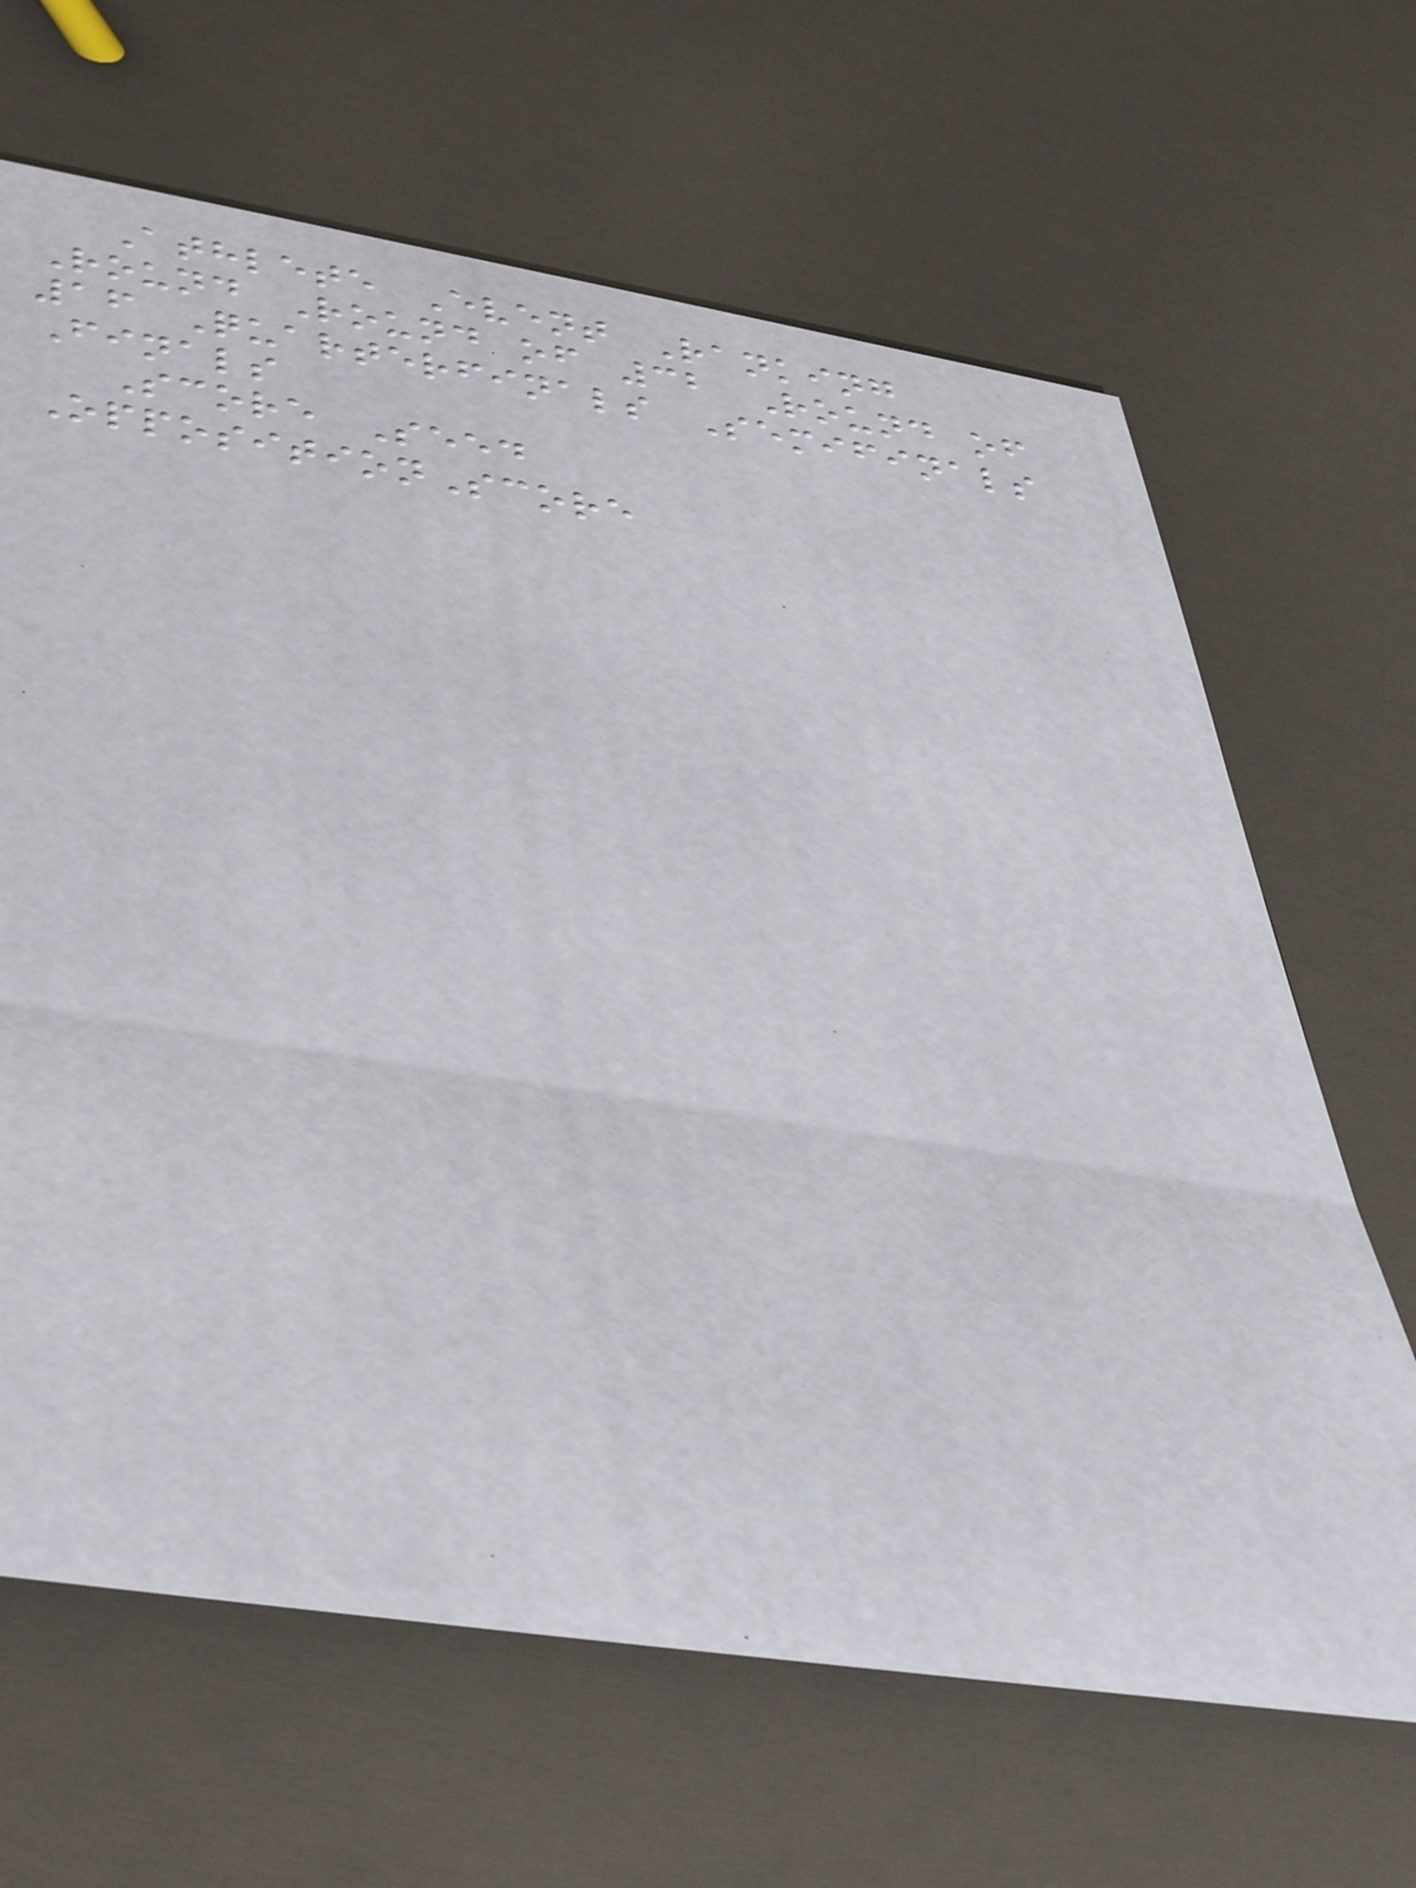Athlete Event Ranking
Round Round of 32 Round of
16 Quarterfinals Semifinals
Finals
Score Seed
OppositionScore
